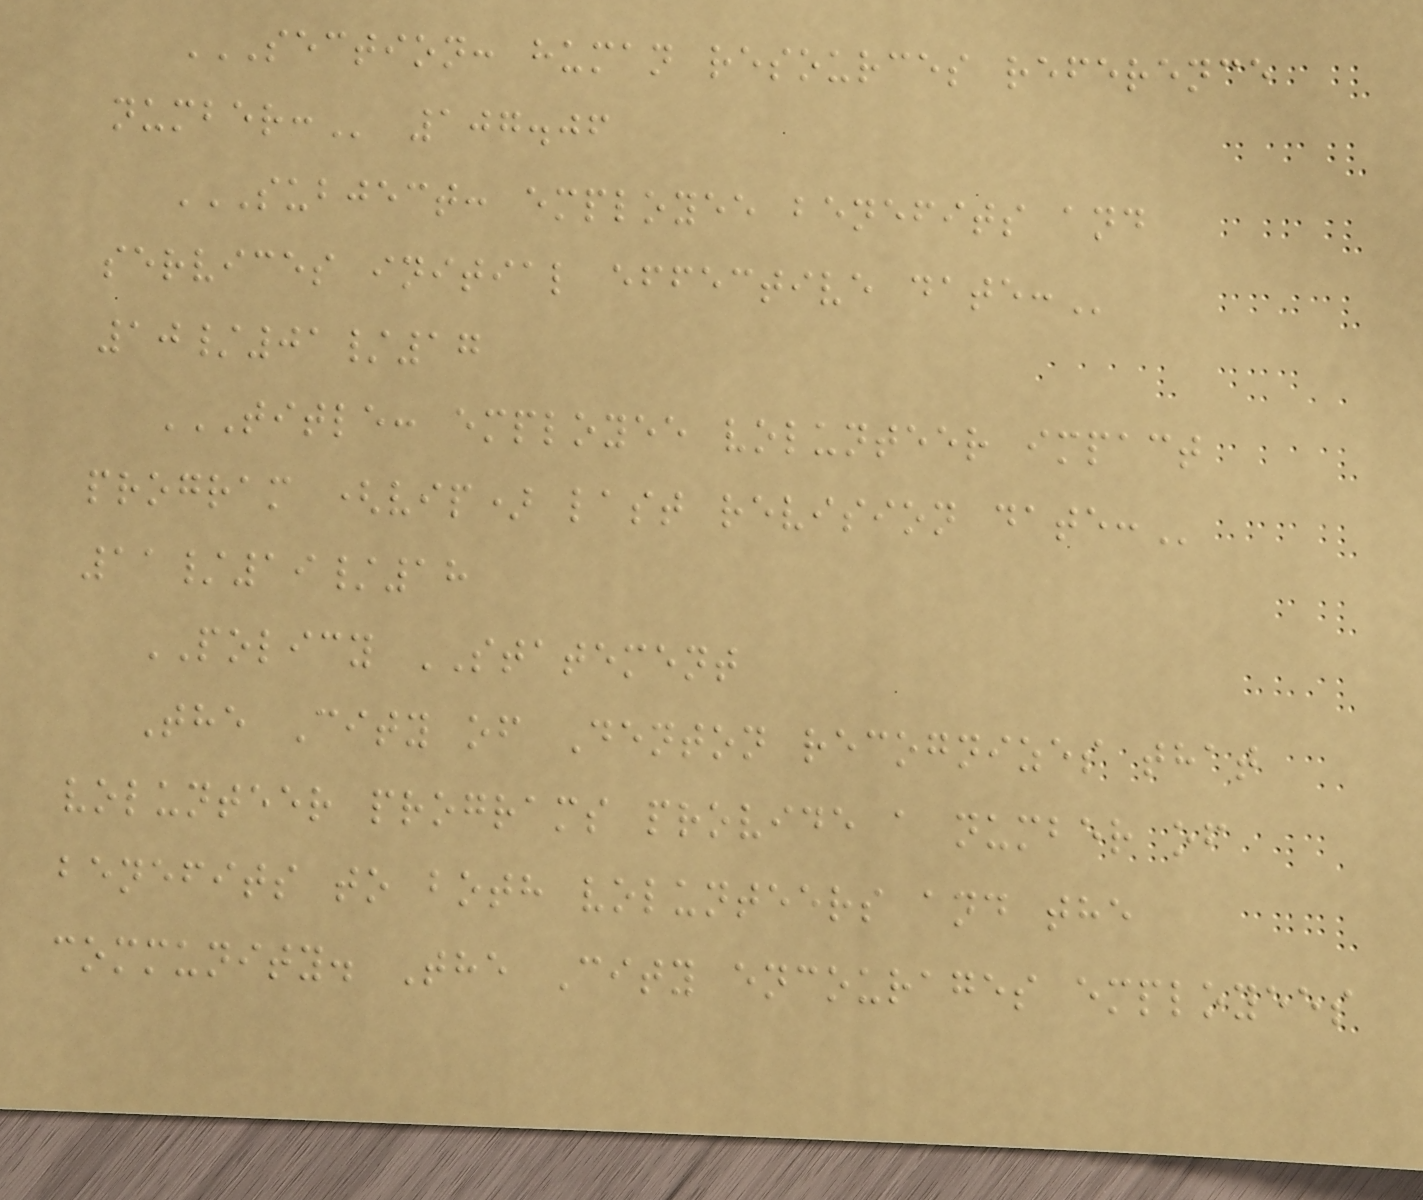SECTION: HUMAN RESOURCES REFERENCE
NUMBER: 107.06
SUBJECT: EMPLOYEE BENEFITS AND
SERVICES INITIAL EFFECTIVE DATE:
10/01/17
TITLE: EMPLOYEE VOLUNTEER IMPACT
PROGRAM (VIP) LAST REVISION DATE:
11/19/18
POLICY STATEMENT
The City of Denton recognizes that
volunteer programs provide a number of
benefits to both volunteers and the
community. The City encourages employees
